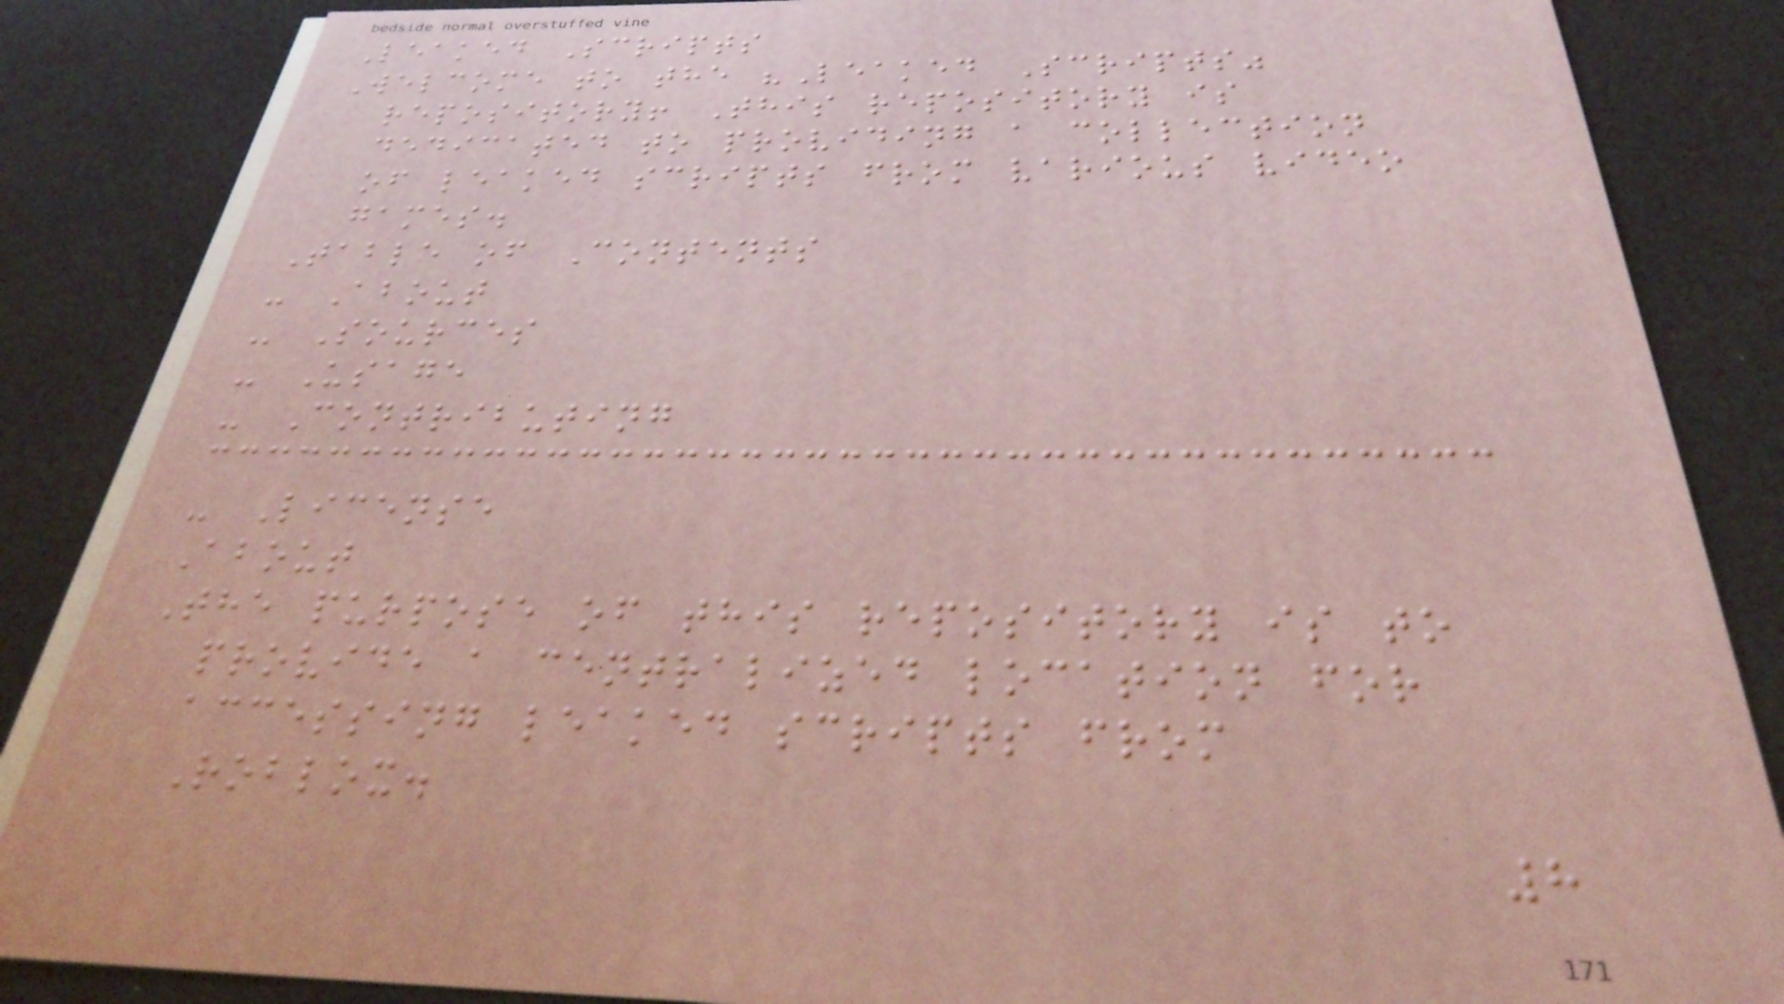Leaked Scripts
Welcome to the "Leaked Scripts"
repository! This repository is
dedicated to providing a collection
of leaked scripts from various video
games.
Table of Contents
- About
- Sources
- Usage
- Contributing
- License
About
The purpose of this repository is to
provide a centralized location for
accessing leaked scripts from
Roblox.
8
